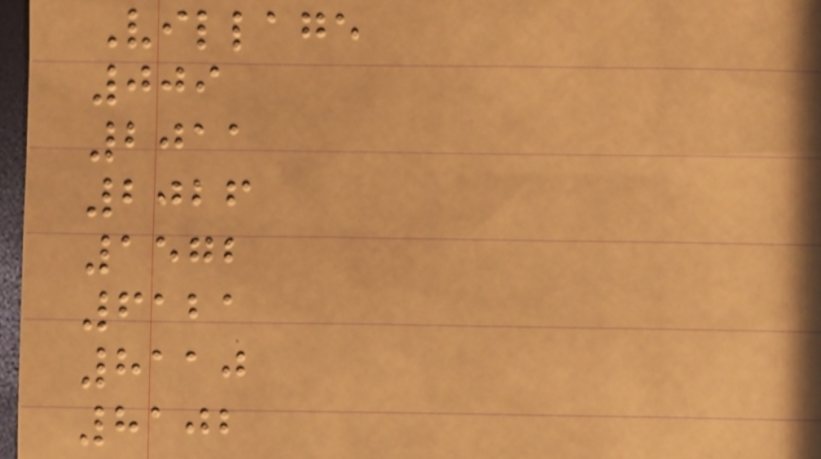Village
009
2011
2026
1572
6121
8110
8102
